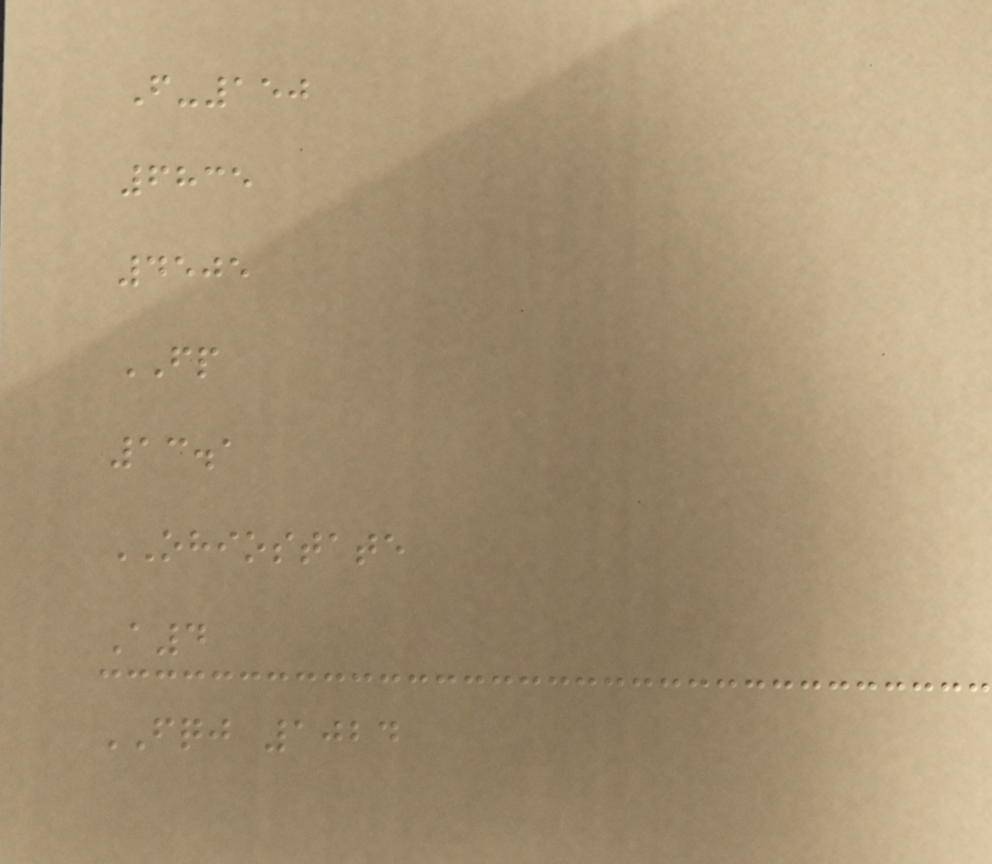F-150
6835
4505
FP
13.1
OHIOSTATE
A4
FQJ 1024
